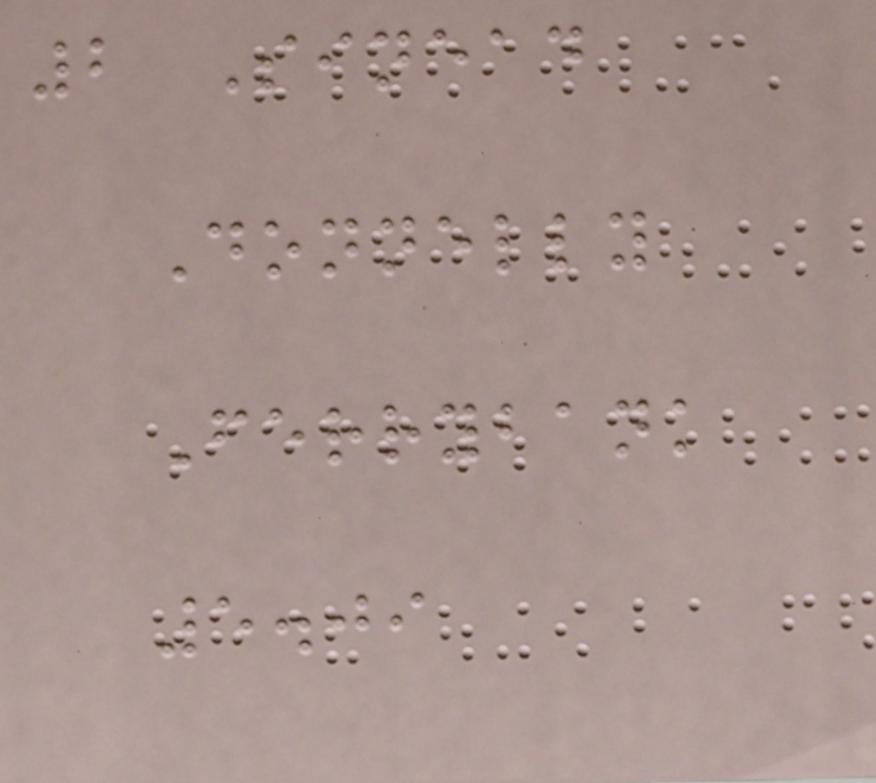2 Sinead
Donnelly
Ferrybank
5.09
